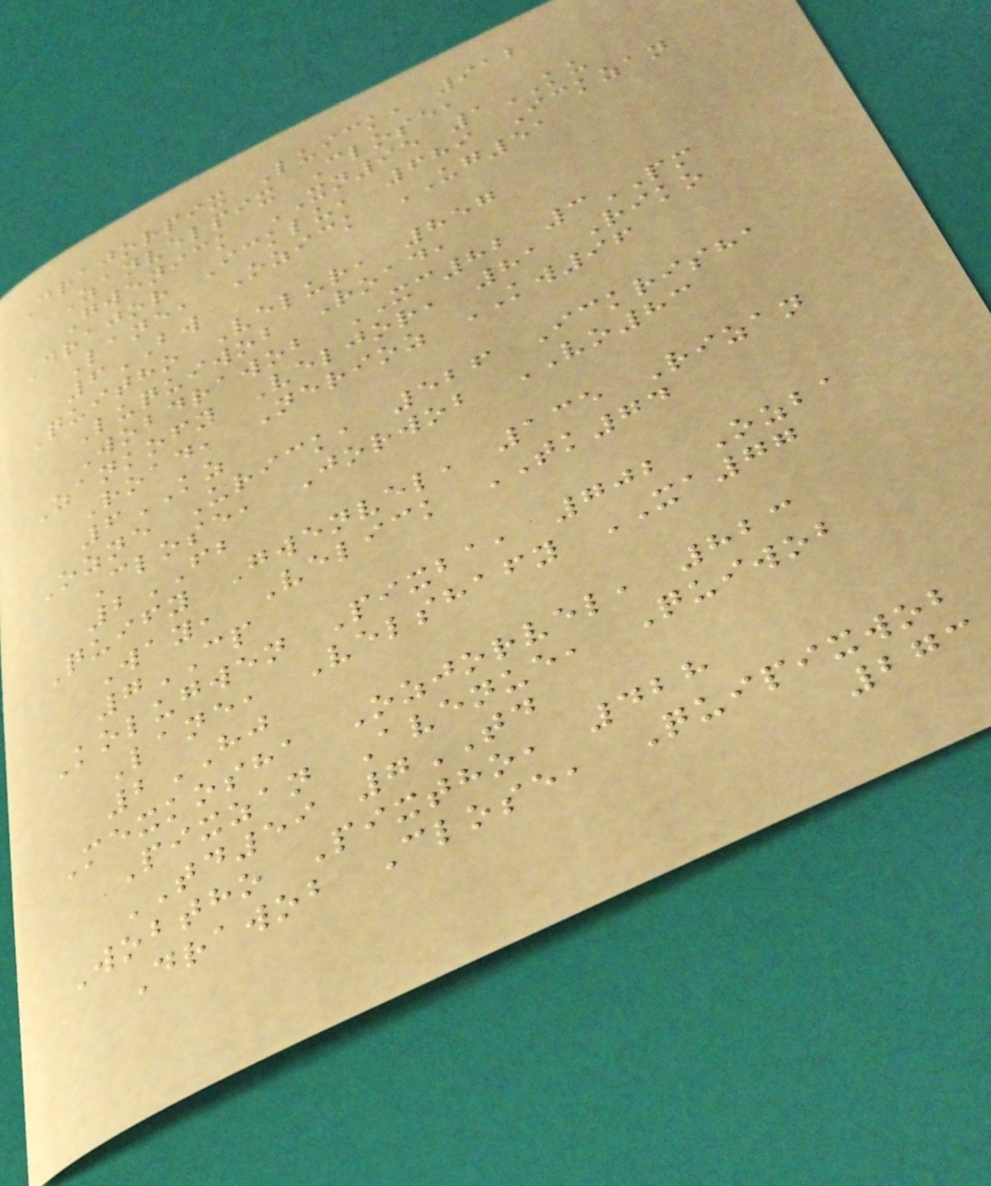Drajorpix Luick, 912
Zanvelpix Close,
Gwenick XN95 1KU
Drajor Icklu, 689 Ickzan
Lane, Ozick UG51
6BW
Quitho Velur, 857
Luquiwob Road,
Wobdrawob XC82 3PM
Zankofy Veljor, 81 Riko
Road, Nerioz KW96
6KZ
Ozne Urick, 526 Ickrisha
Close, Jorwob VO83
2FB
Quify Gwenvel, 135 Rizan
Way, Velick TK74
7CP
Kolugwen Pixba, 702 Ozba
Lane, Velshafy XA77
2HJ
Mexkosha Ozjorvel, 823
Pixzan Avenue, Quiwob
TD59 7TD
Wobtho Pixtho, 428
Drawob Close, Quipixwob
273
